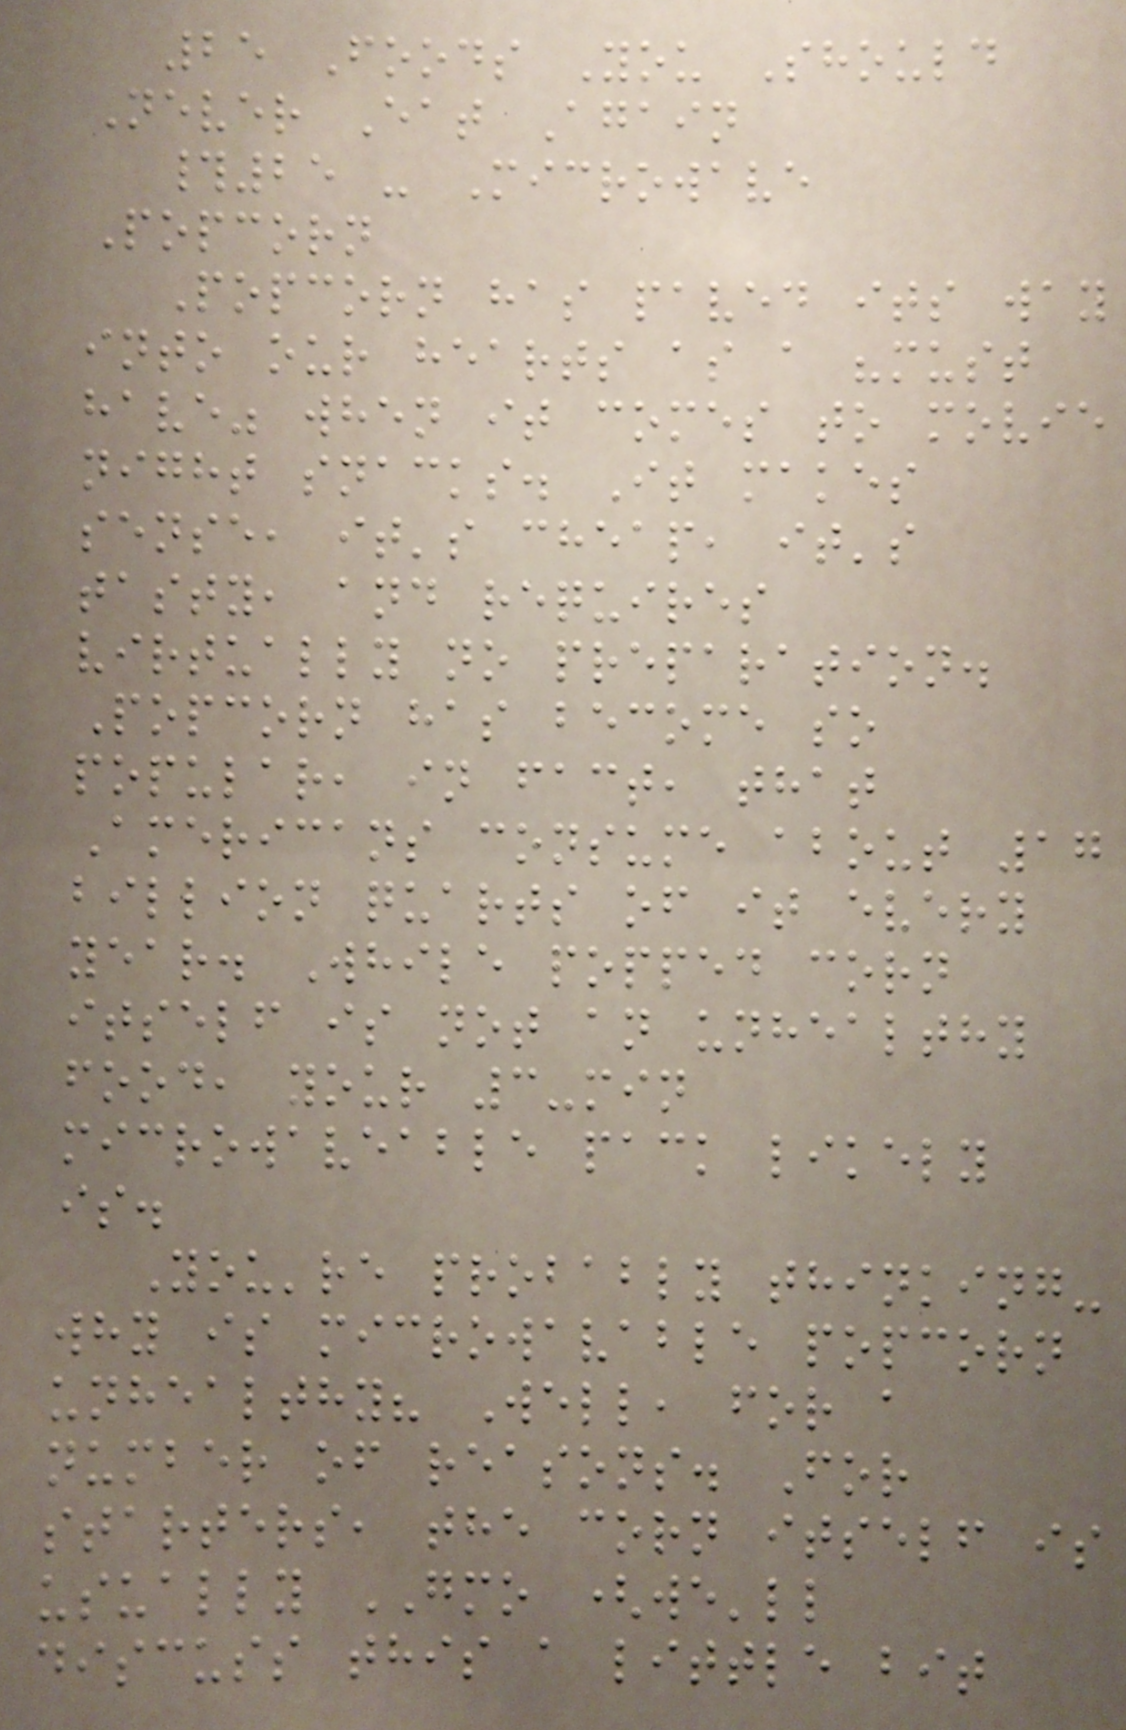25 Foods You Should
Never Eat Again
#25 - Microwave
Popcorn
Popcorn has paved its way
into our hearts as a "must
have" when it comes to movie
night snacks. It makes
sense, it's cheap, it's
tasty, and requires
virtually no preparation.
Popcorn has become so
popular, in fact, that
Americans consume about 17
billion quarts of it every
year. While popped corn
itself is not an unhealthy
food, your 3-min
microwaveable pack likely
is.
You're probably thinking-
why is microwavable popcorn
unhealthy? Well, for a
number of reasons. For
starters, the corn itself is
usually GMO (we'll
discuss this a little bit
